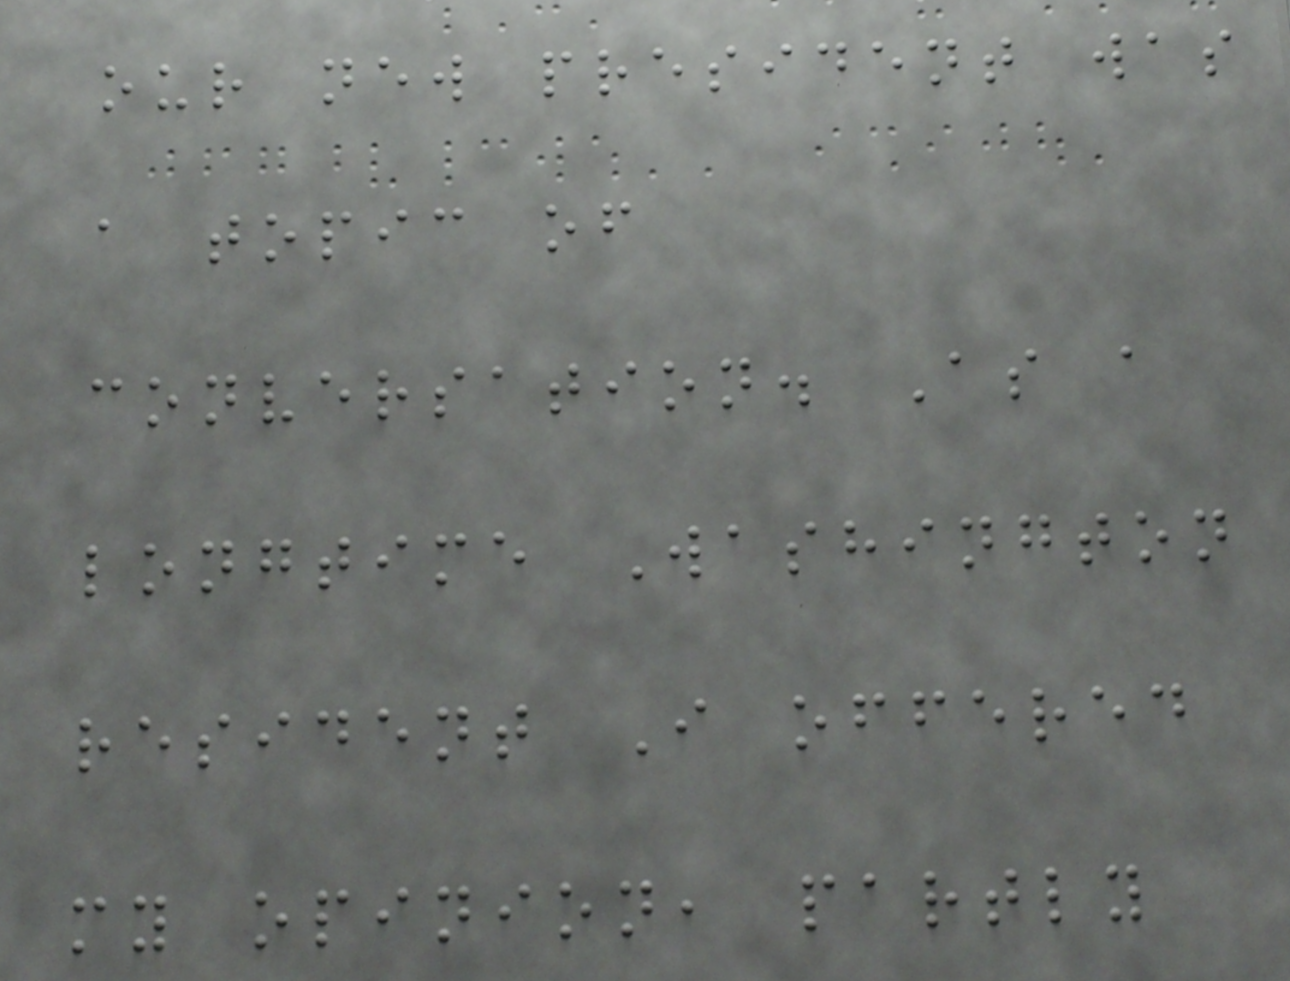our new president was
a topic of
conversation. As a
longtime Washington
resident I offered
my opinion, partly
